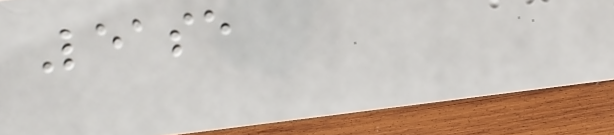Lease
